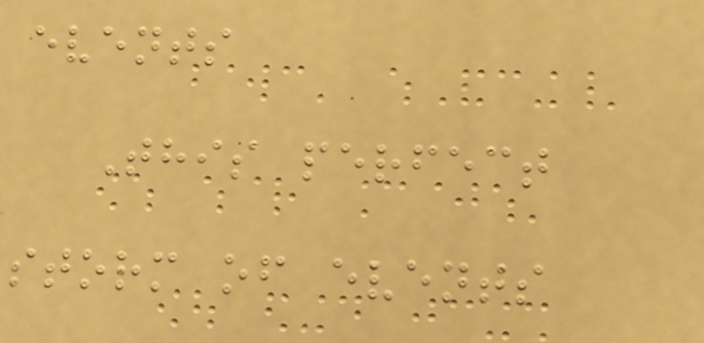events
This perfect
storm of events
